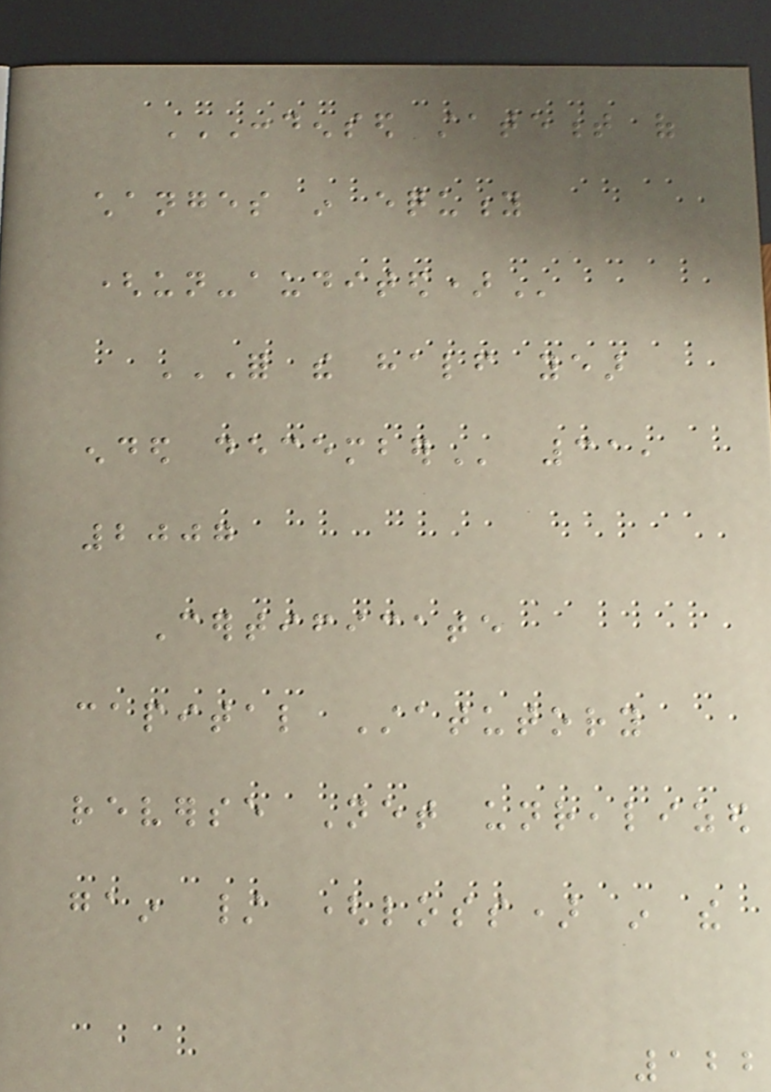CONDENSED STATEMENT OF
CHANGES IN EQUITY
(UN-AUDITED)
FOR THE HALF YEAR
ENDED DECEMBER 31,
2007
Certificate
capital Statutory
reverse Net unrealized
gain / (loss) in the
122
